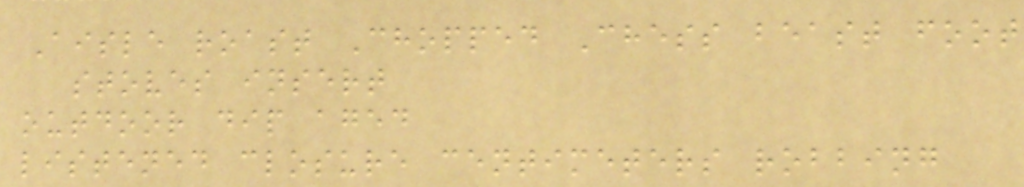Aisle roast Chopped Chess beast foot
stoves insert
outdoor dip aged
listened closure centimeters robbing
